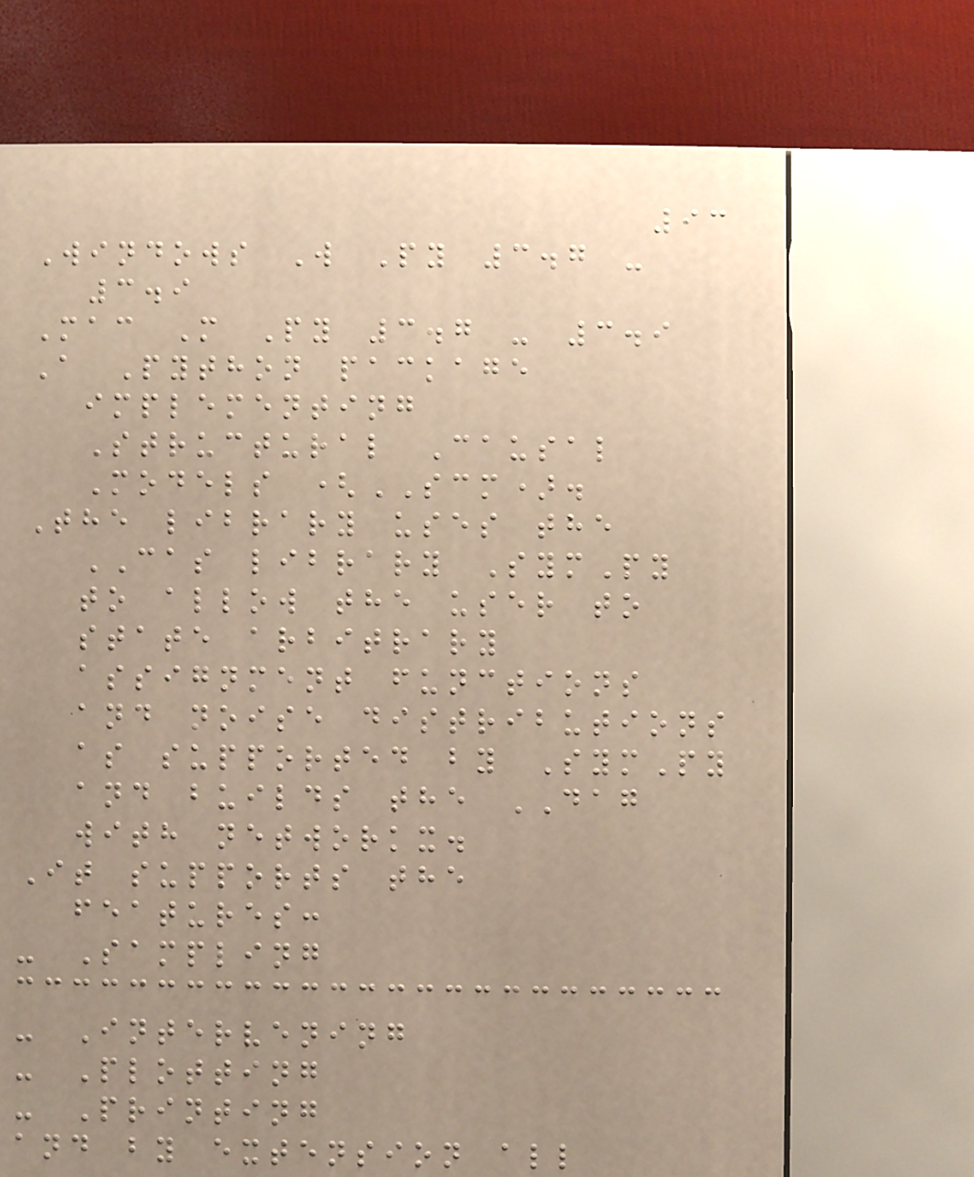93
Windows W Py 3.7 -
3.9
Mac M Py 3.7 - 3.9
A Python package
implementing
Structural Causal
Models (SCM).
The library uses the
CAS library SymPy
to allow the user to
state arbitrary
assignment functions
and noise distributions
as supported by SymPy
and builds the DAG
with networkx.
It supports the
features:
- Sampling
- Intervening
- Plotting
- Printing
and by extension all
